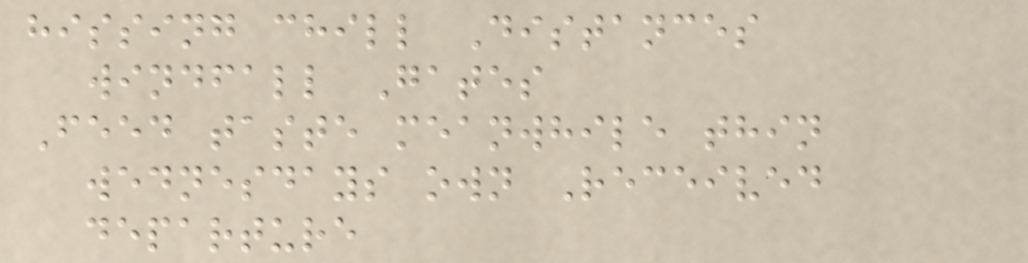hissing chill Distances
windfall Gates
Feed taste meanwhile thin
wednesdays own Received
departure
